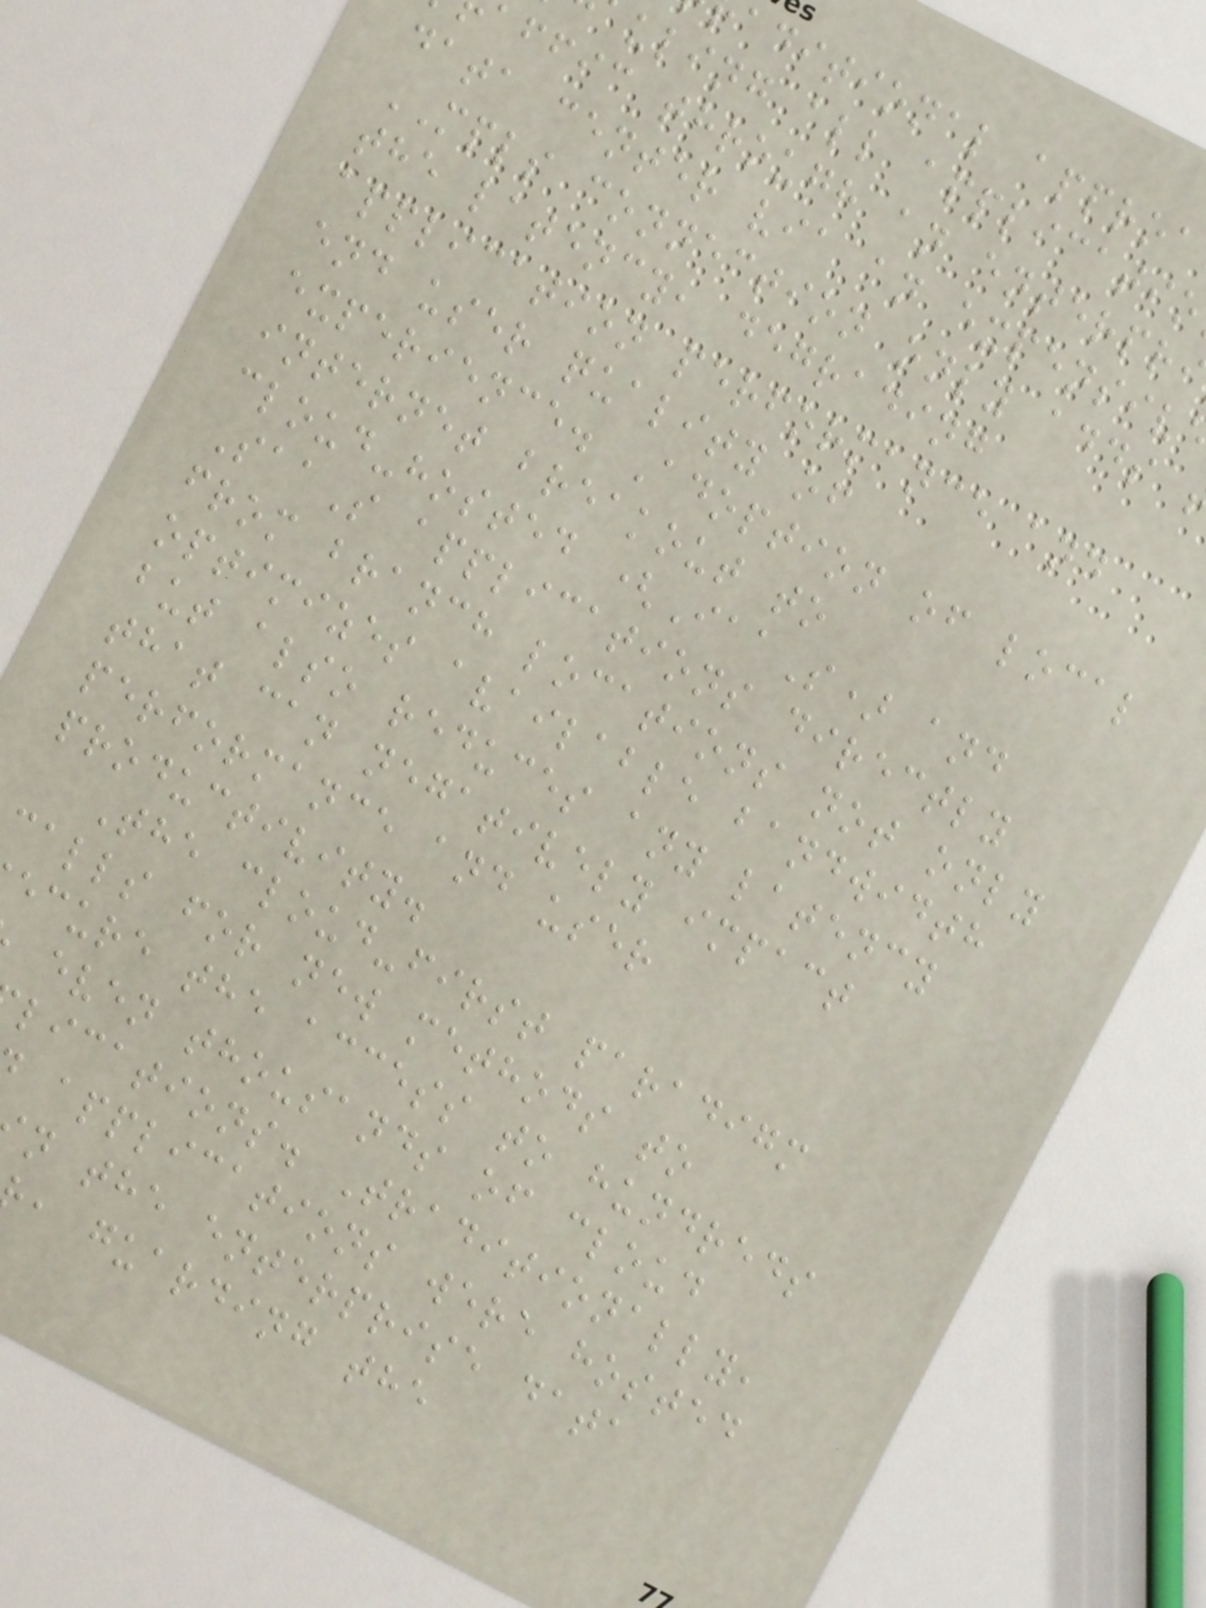aditional approa
uling all applicatio
affic through an enterpr
data center via an expensiv
MPLS connection only adds
the latency, degrading
application performance and
end user quality of
experience. Adoption of local
internet breakout to
cloud-hosted (IaaS) and
SaaS applications directly
from branch locations not only
optimizes available bandwidth
but also reduces any latency
that can negatively impact
performance and user
productivity.
The cloud-first paradigm
calls for new methods to
ecure the access to hundreds
even thousands of cloud
lications. Traditionally,
applications were hosted
n the enterprise data
, guarding the
